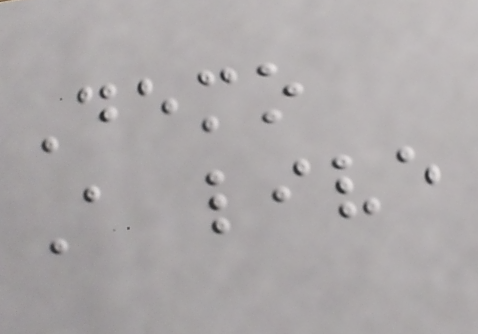Demo
A live
